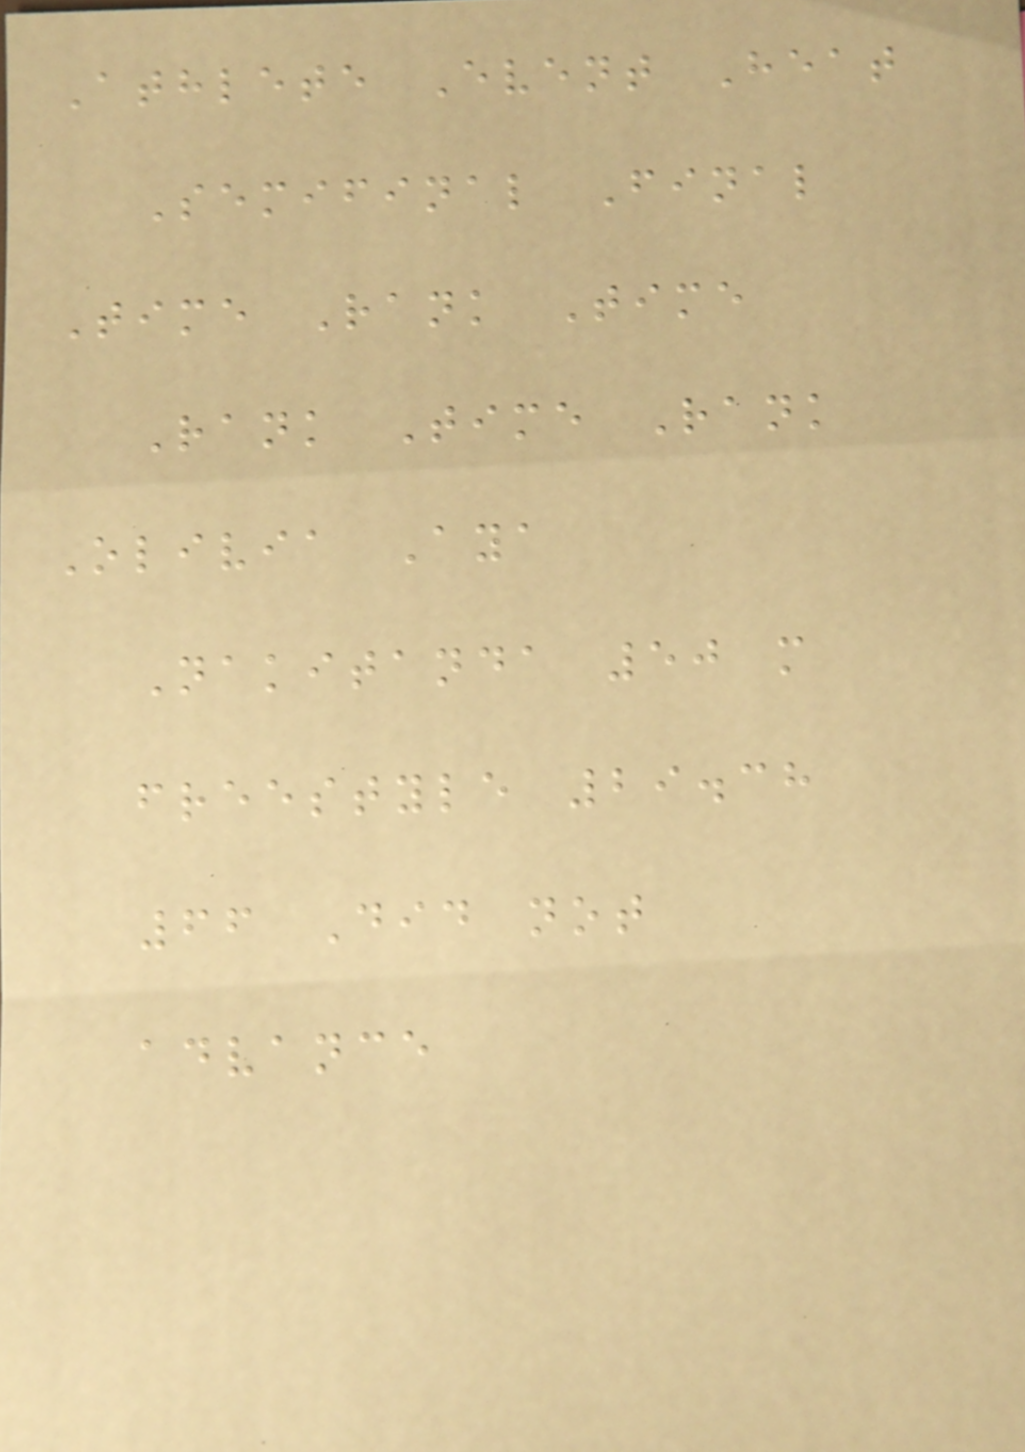Athlete Event Heat
Semifinal Final
Time Rank Time
Rank Time Rank
Olivia Aya
Nakitanda 50 m
freestyle 29.38
66 Did not
advance
